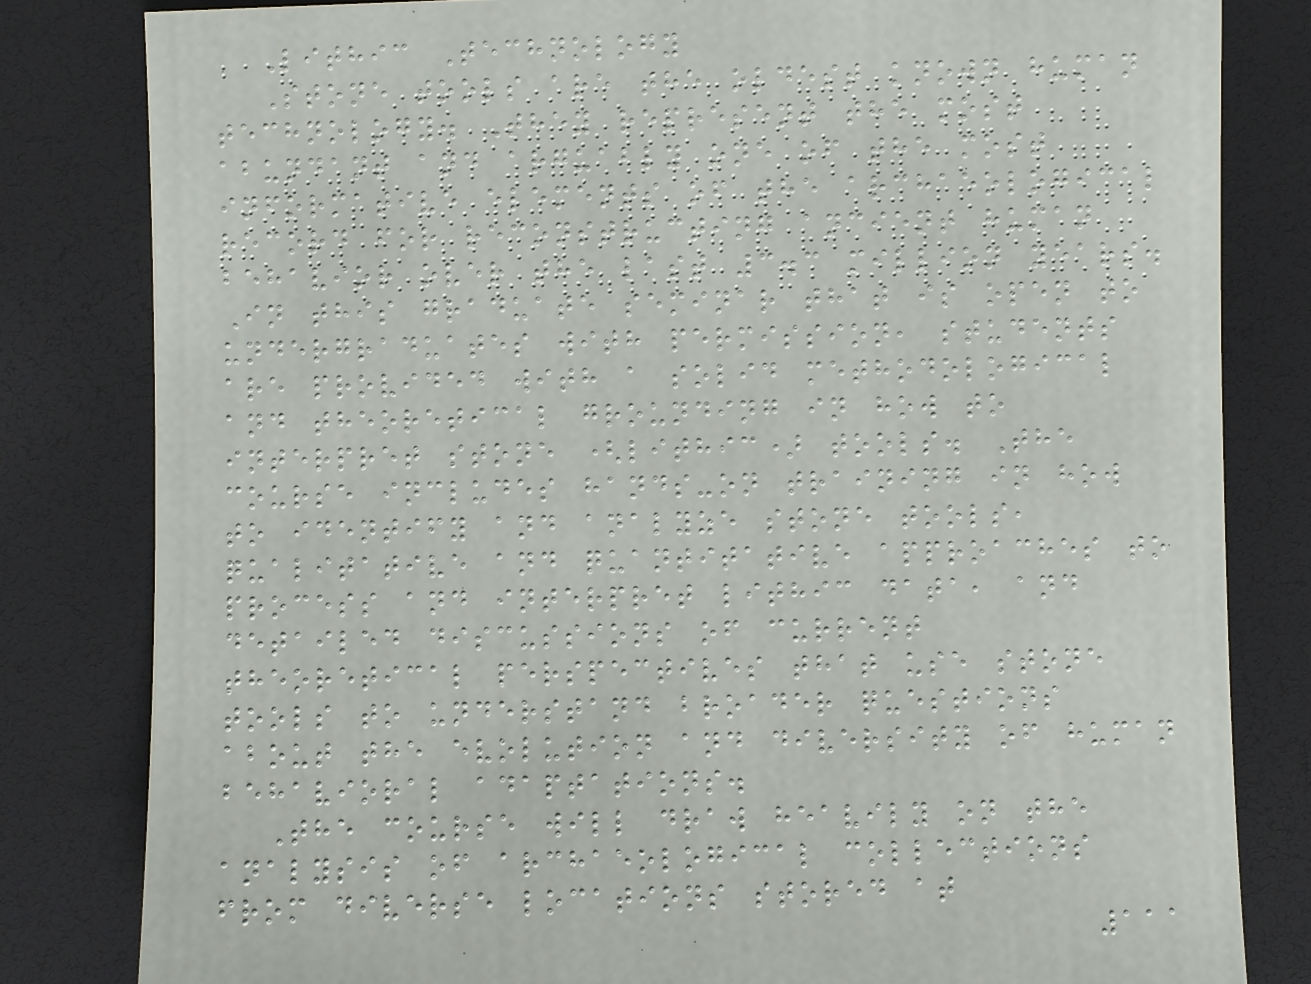Lithic Technology
Stone tools are the oldest known human
technology. They represent the most
abundant and arguably one of the most
informative elements of the archaeological
record for reconstructing ancient human
behavior over the last 3.3 million years.
In this graduate seminar that is open to
undergraduates with permission, students
are provided with a solid methodological
and theoretical grounding in how to
interpret stone (lithic) tools. The
course includes hands-on training in how
to identify and analyze stone tools,
qualitative and quantitative approaches to
process and interpret lithic data, and
detailed discussions of current
theoretical perspectives that use stone
tools to understand broader questions
about the evolution and diversity of human
behavioral adaptations.
The course will draw heavily on the
analysis of archaeological collections
from diverse locations stored at
111
